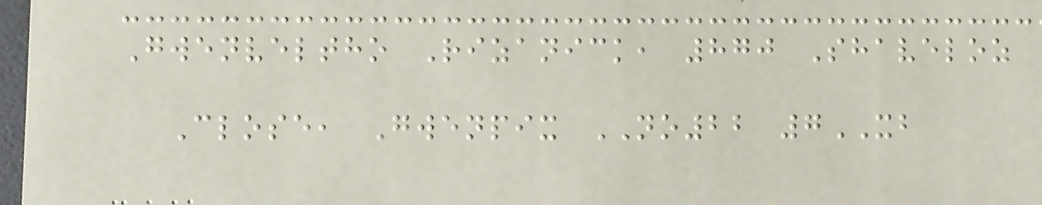Gwenveltho Rizanick, 870 Shaveloz
Close, Gwenpix NO22 7XB
